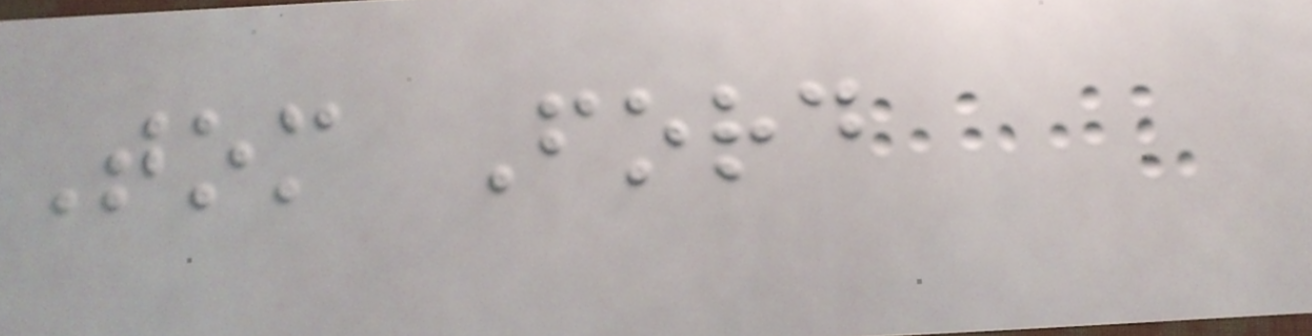Tom Ford
